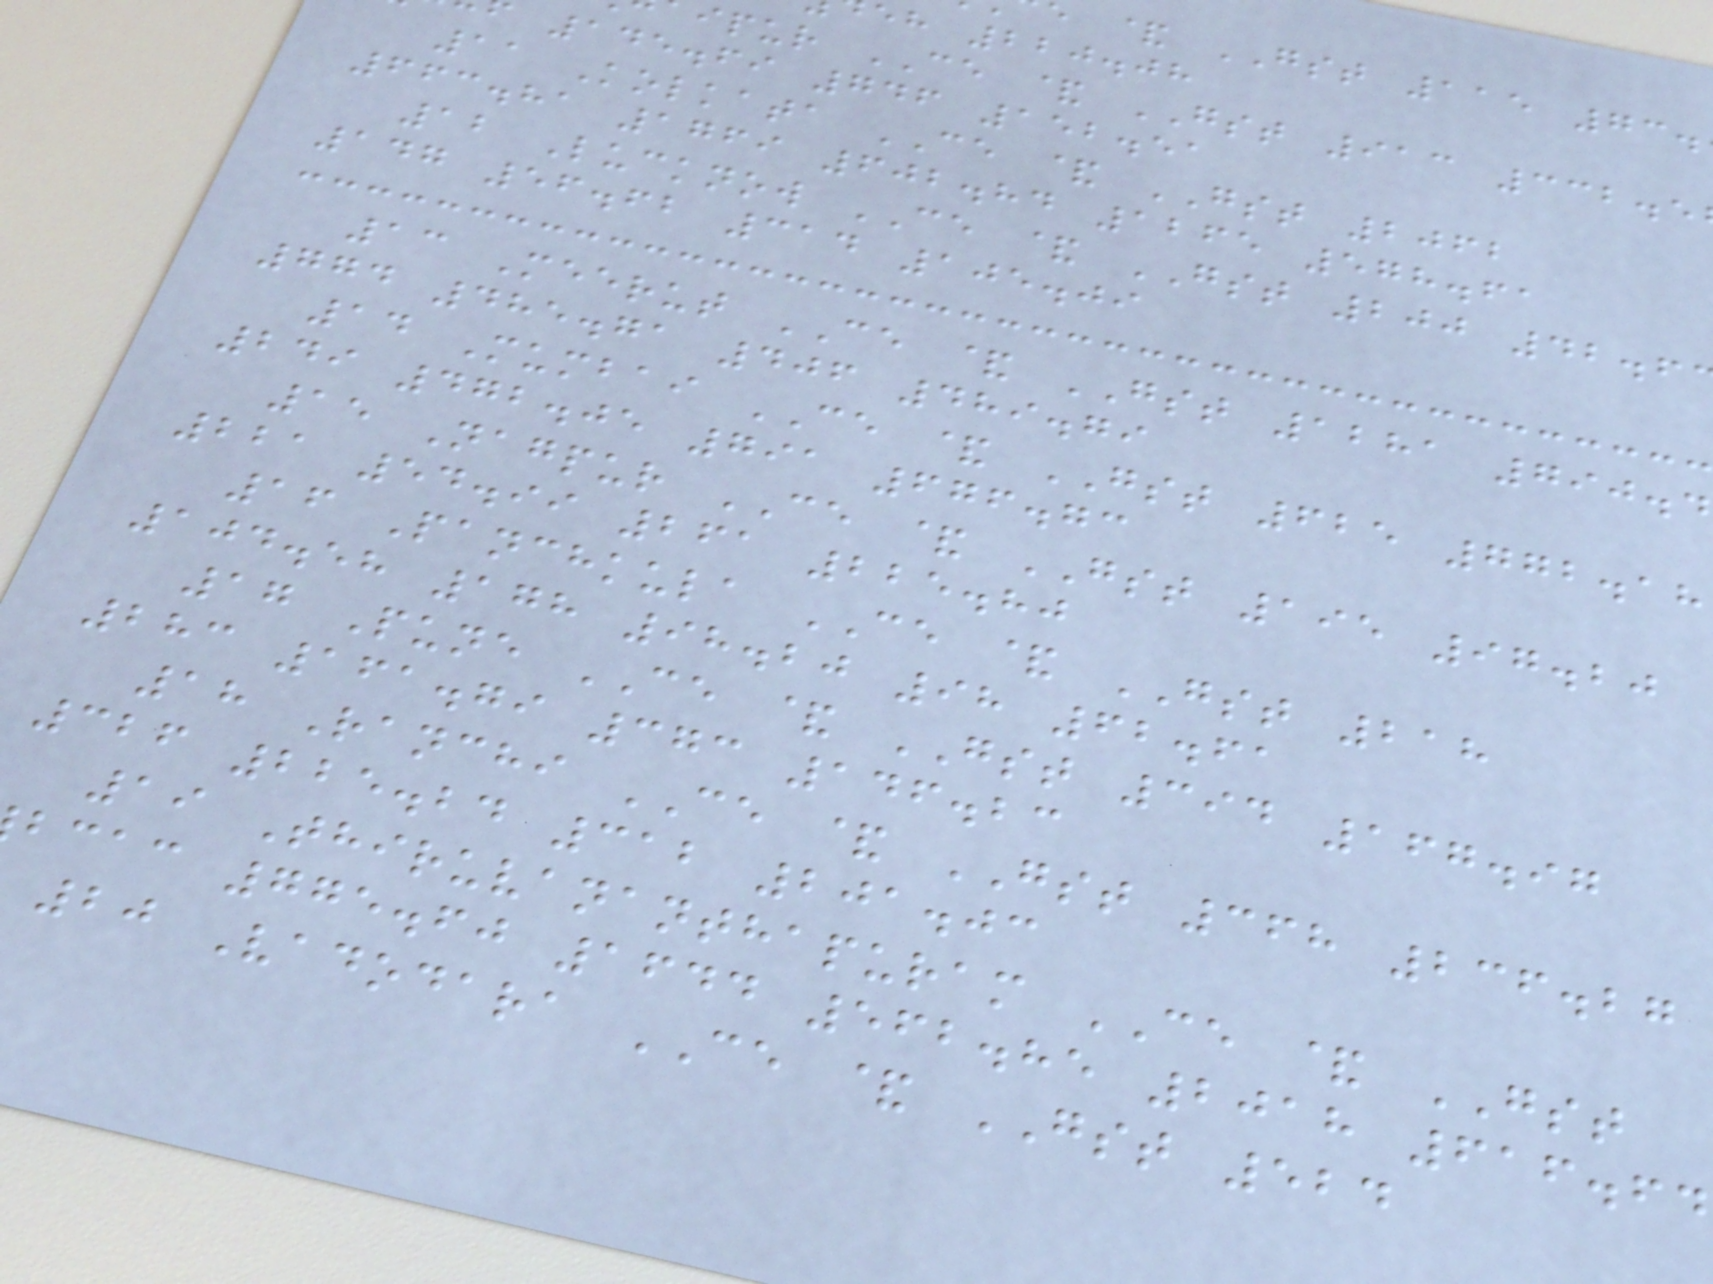e & GST 115 73.
eh 220.08
ipur CE & GST 913 332.5
145.69 746 152.51
11 Kolkata CE & GST 2062
663.81 1769 602.84 1265 578.61
12 Lucknow CE & GST 200 42.6
147 56.62 314 105.09
13 Meerut CE & GST 1281 790.4
774 485.71 406 489.79
14 Mumbai CE & GST 625 772.18
249 472.05 791 676.73
15 Nagpur CE & GST 195 97.20
221 54.99 261 225.80
16 Panchkula CE & GST 218
104.58 178 98.20 98 62.61
17 Pune CE & GST 394 167.97
283 161.79 373 146.23
18 Ranchi CE & GST 368 236.27
326 225.24 312 201.03
19 Thiruvananthapuram CE & GST
bcac 775.60 1644 562.85 2018 616.64
20 Vadodara CE & GST 524
